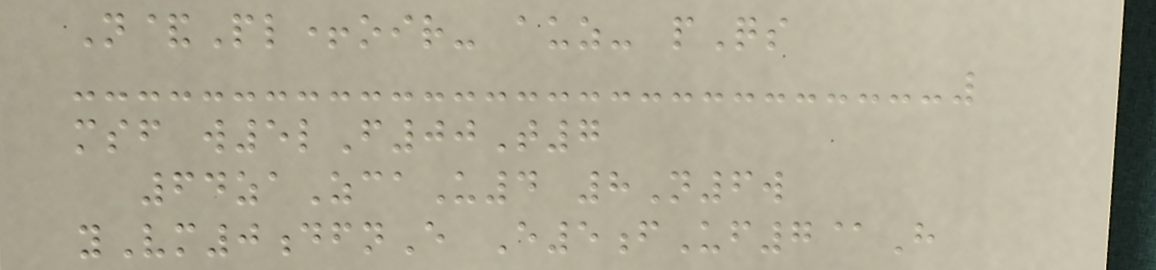N&Pl+oir- auz- pQs
msf w5lF00T7
64zaZcaU4 8N6w
yVm0dfnE E5fUf7@H
